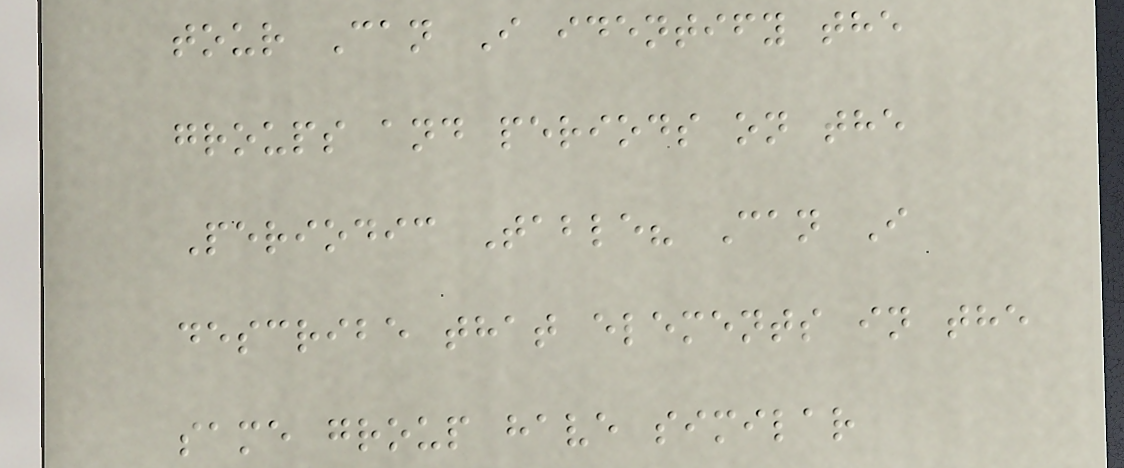tour Can I identify the
groups and periods on the
Periodic Table? Can I
describe that elements in the
same group have similar
